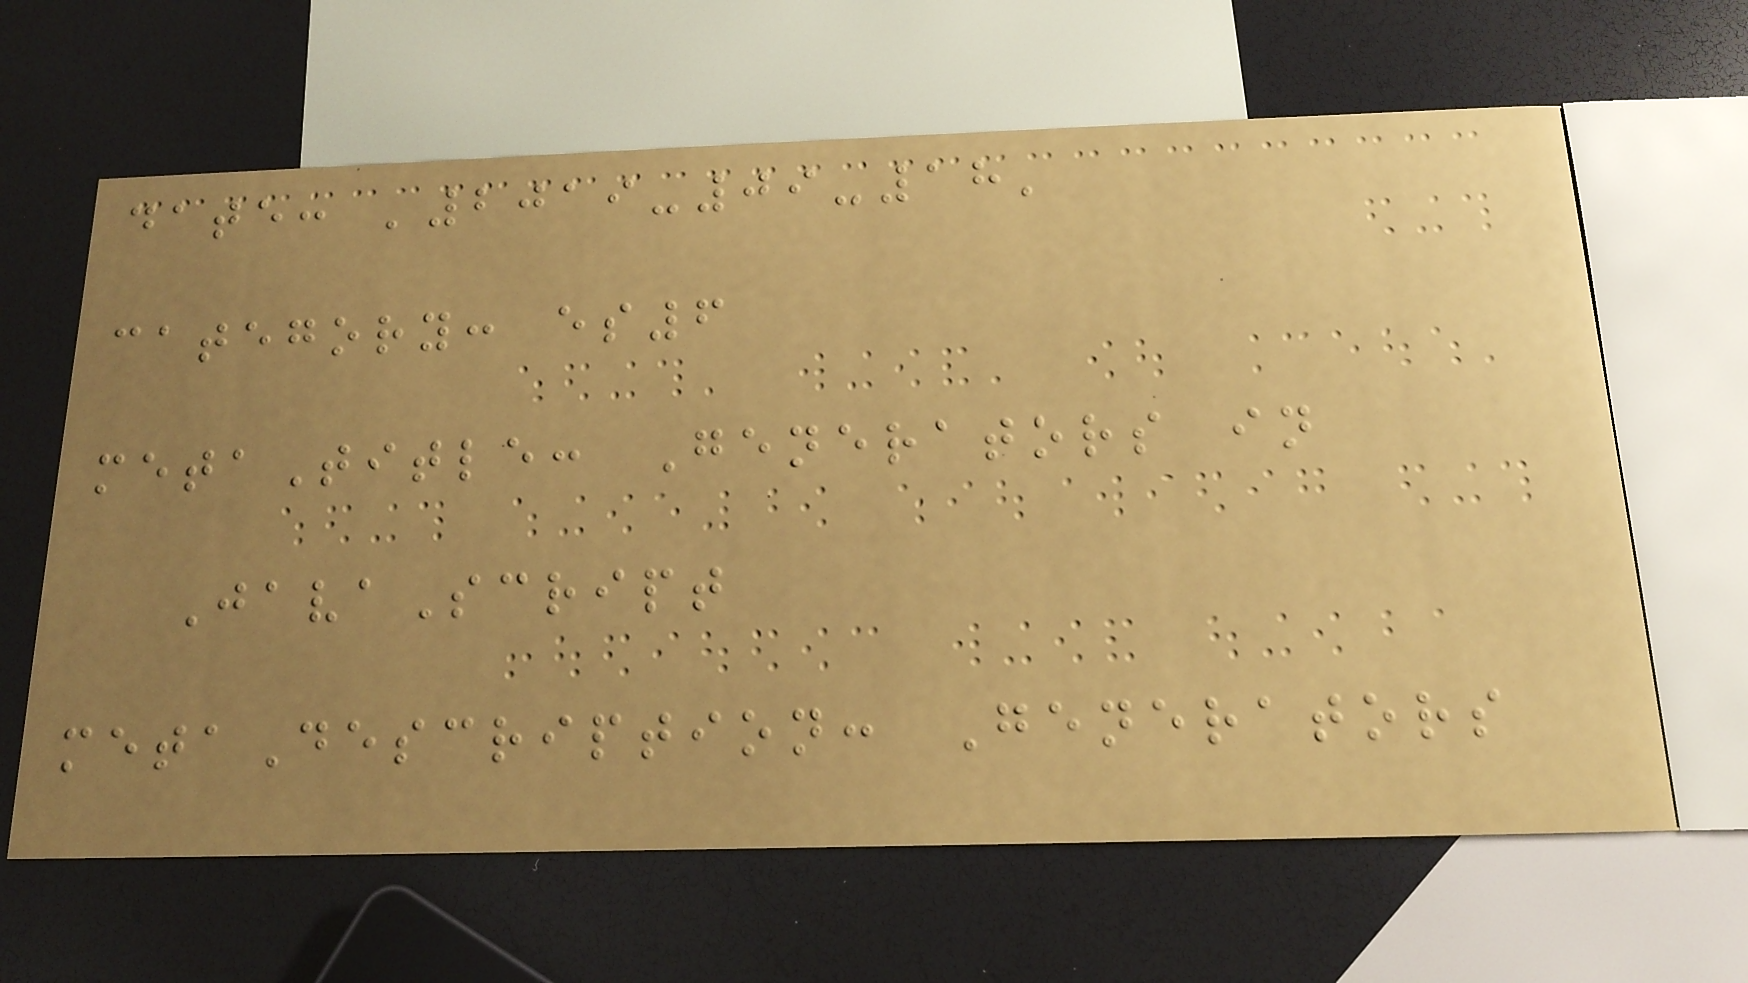date: '2019-09-18'
category: es6
metaTitle: Generators in
JavaScript
metaDescription: Generators
